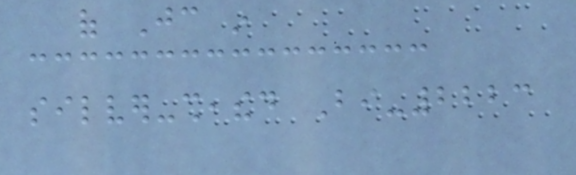of Jc in
silver-sheathed Bi-2223
